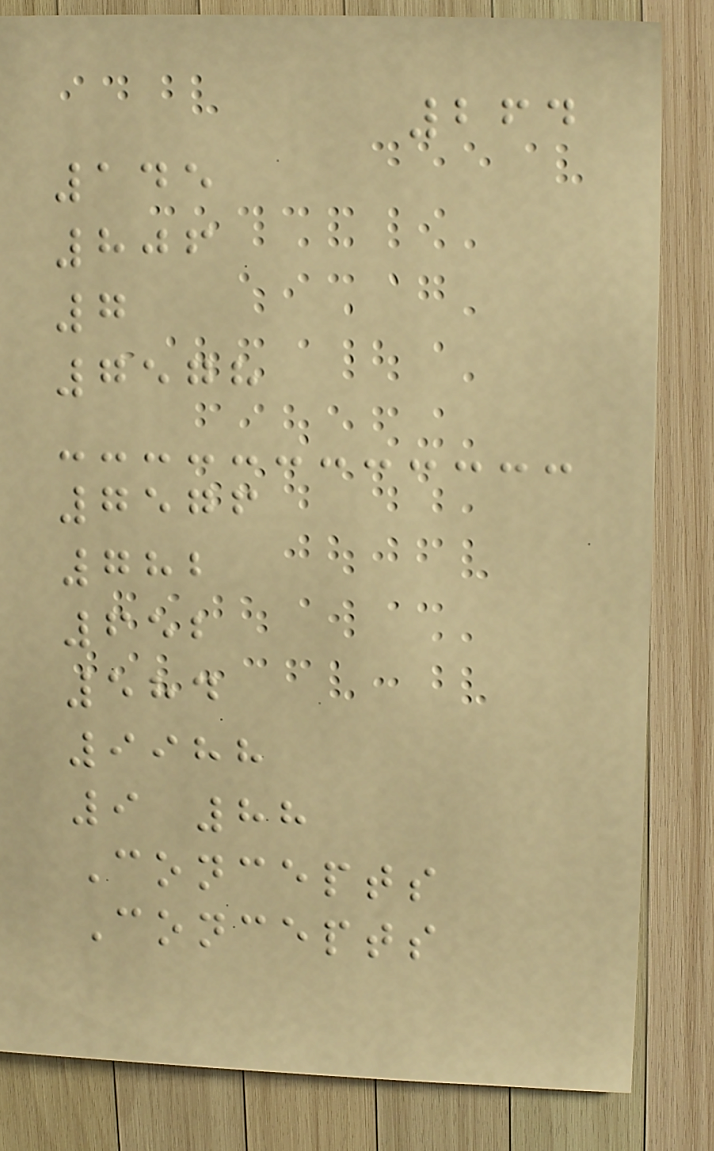264
145
806
7
7578
7576
782
652
584
9988
9 88
Concepts
Concepts
